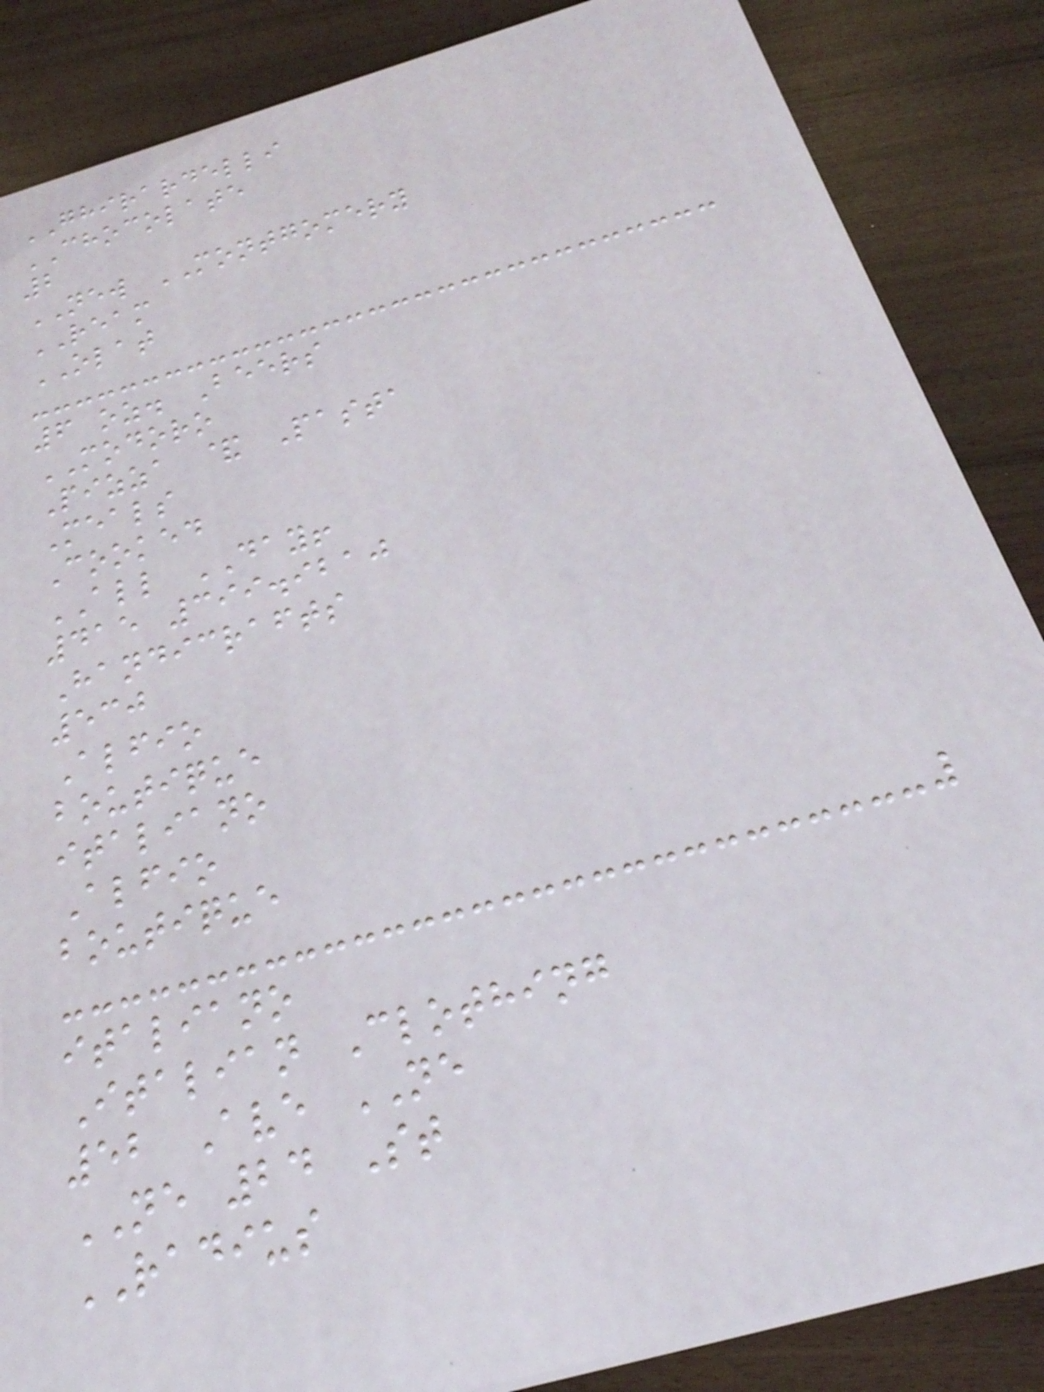GHIRARDELLI
CHOCOLATE
2
NEW MONTGOMERY
REAM
OLAT
6 oz. Beers
MODORO
Pizza & Pasta
Meals
Cooked
ALL DAY!
415 399.9210
Handicrafts
530
Alfio
boutique
italiano
Alfio
boutique
italiano
Italian Clothing
52 Ave NE
NE 24 St
RADIUS
